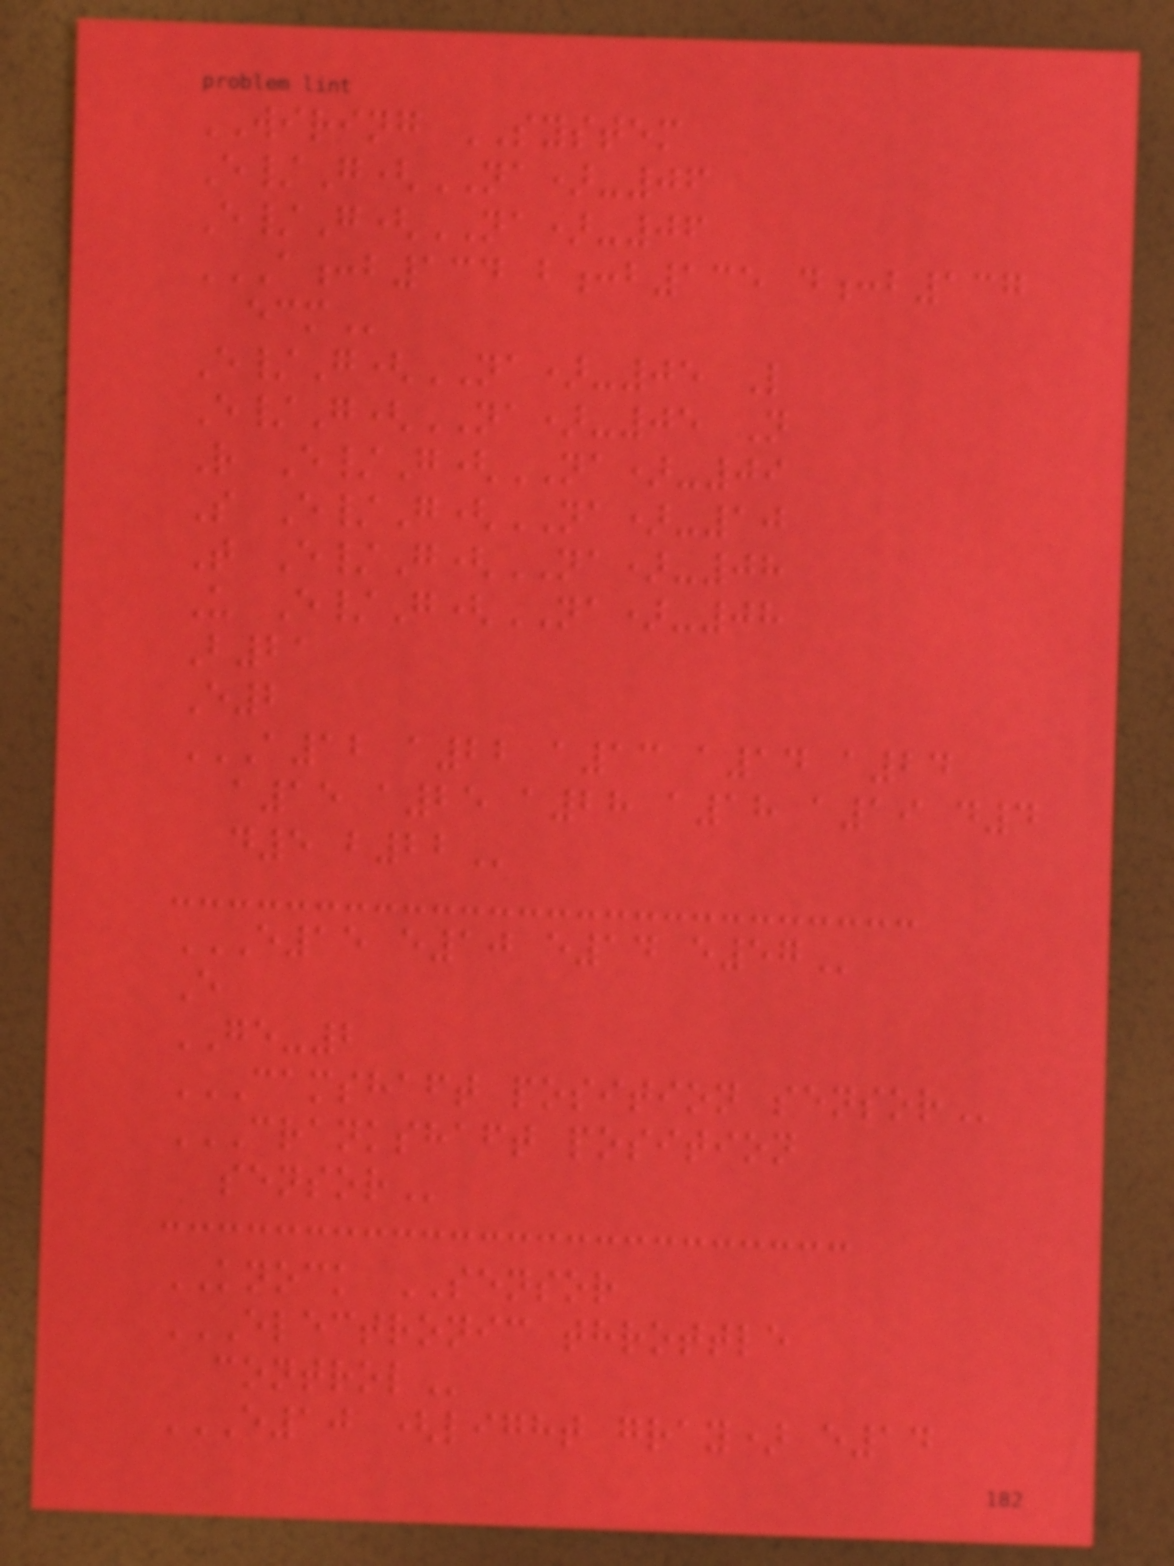WIRING SYSTEM
E/G(NA)-06
E/G(NA)-06
A:B134 B:B135 D:B137
ECM
E/G(NA)-05 L
E/G(NA)-05 N
R E/G(NA)-09
S E/G(NA)-10
T E/G(NA)-08
U E/G(NA)-08
B21
E2
A12 A22 A13 A14 A24
A15 A25 A28 A18 A19 D4
D5 B22
E15 E10 E14 E57
E
GE-2
CAMSHAFT POSITION SENSOR
CRANKSHAFT POSITION
SENSOR
KNOCK SENSOR
ELECTRONIC THROTTLE
CONTROL
E10 (LIGHT GRAY) E14
